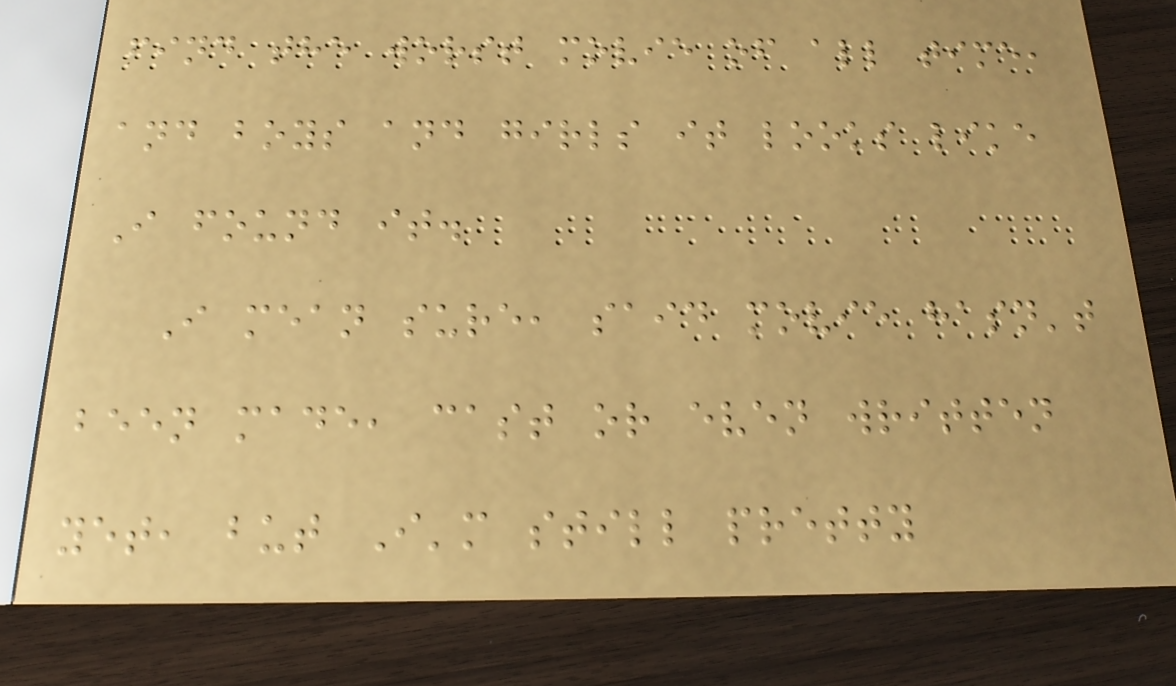find the worst movie of all time,
and boys and girls it looks like
I found it.
I mean sure, said movie hasn't
been made, cast or even written
yet, but I'm still pretty
